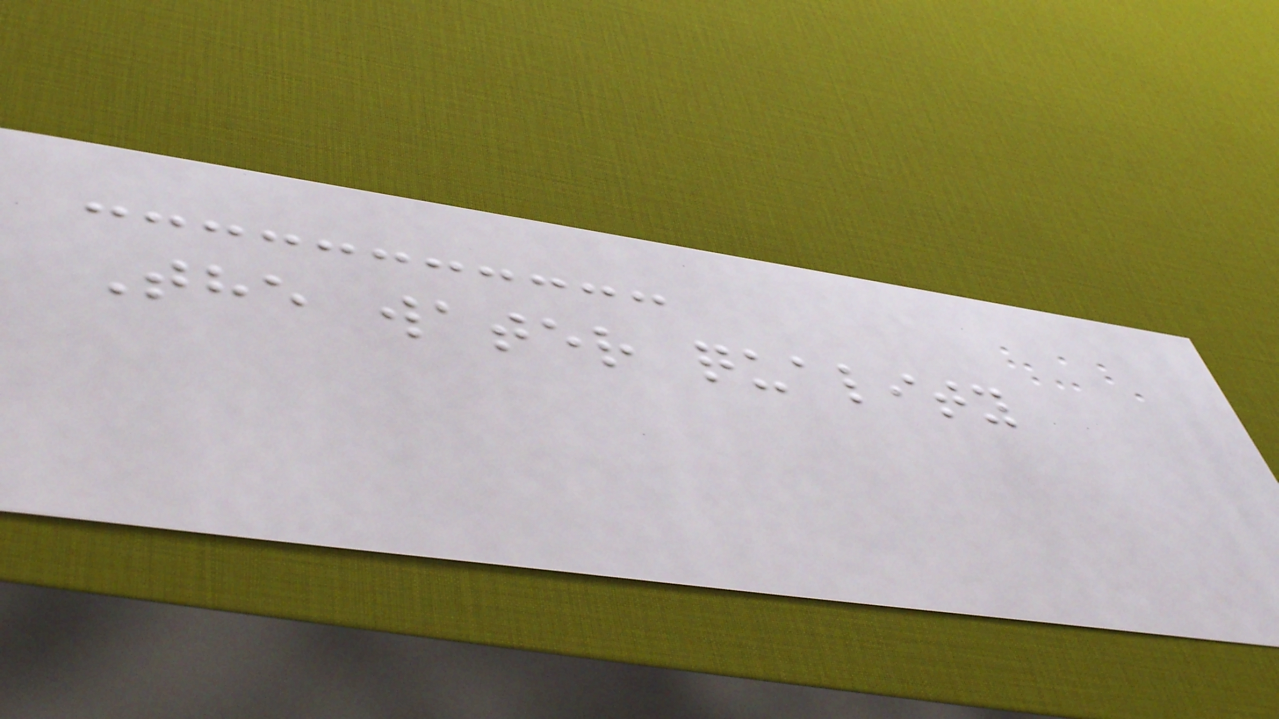The water quality
